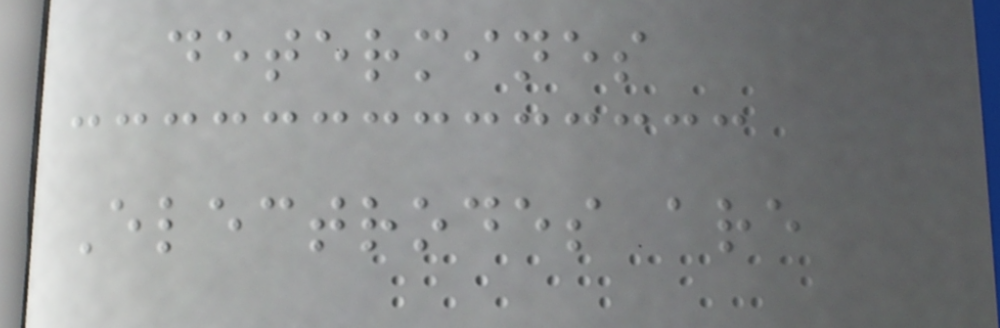determines
Electrodes are
